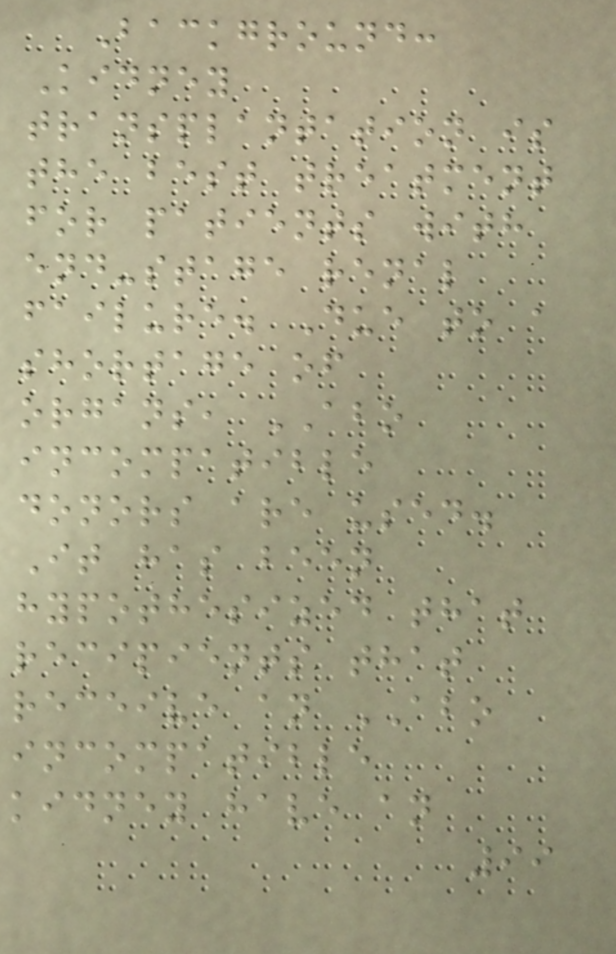Background:
Kidney
transplantation is
the best treatment
for patients with
end-stage renal
failure. Due to a
shortage of
organs, ABO
incompatible
donors are used.
It has been
hypothesized that
recipients that
receive an ABO
incompatible
kidney have an
99
